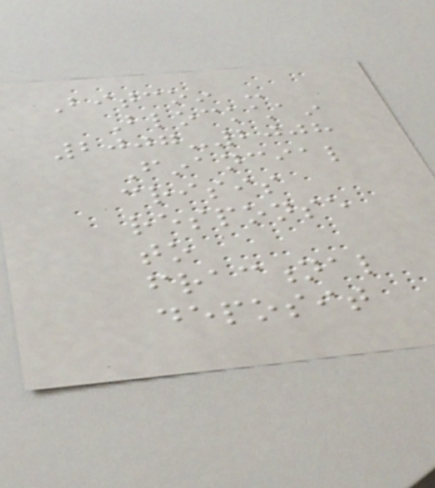Bitcoin -
Blockchain
2007-2008
Financial
crisis
response
to
fractional
deposit
